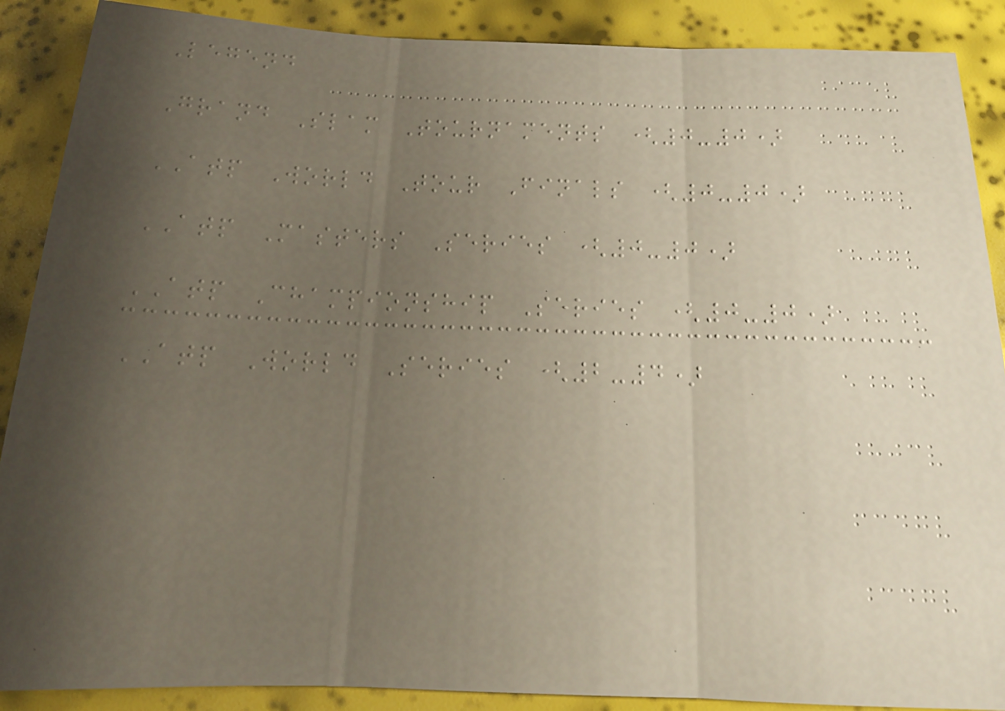Legend
Grand Slam Tournaments (0-0)
ATP World Tour Finals (0-0)
ATP Masters Series (0-0)
ATP Championship Series (0-0)
ATP World Series (2-4)
